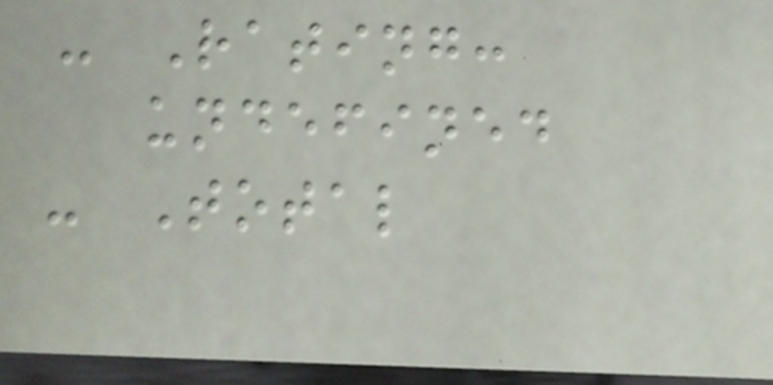- Rating:
undefined
- Total
